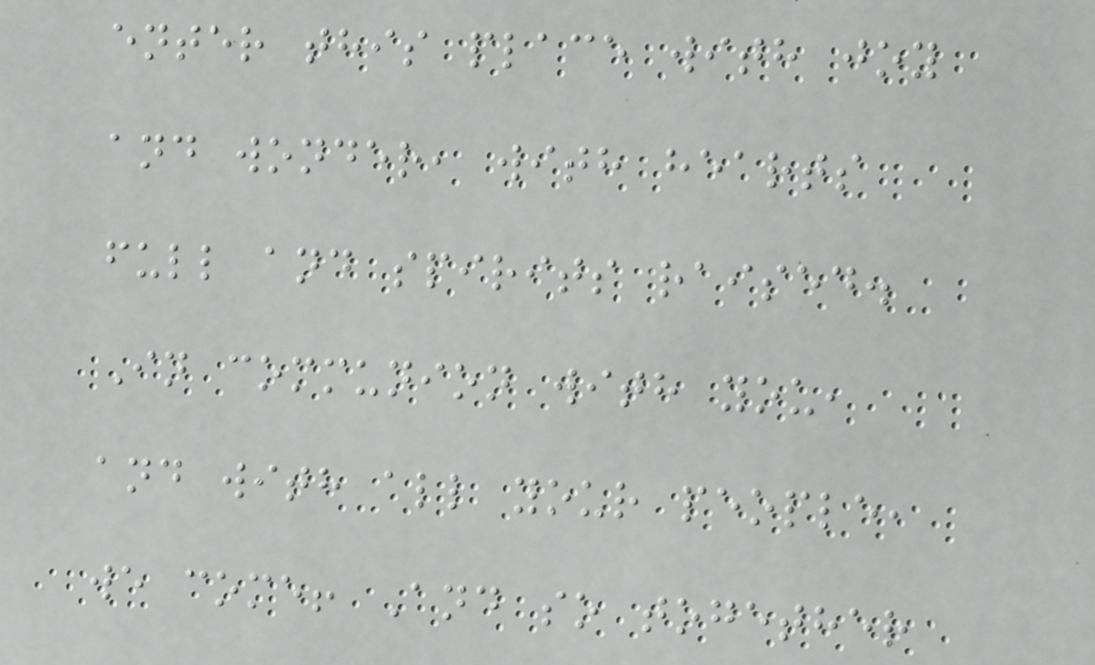enter this place with joy
and wonder, with hearts
full and spirits raised.
In communion with you,
and with all your people,
we come! And so together
